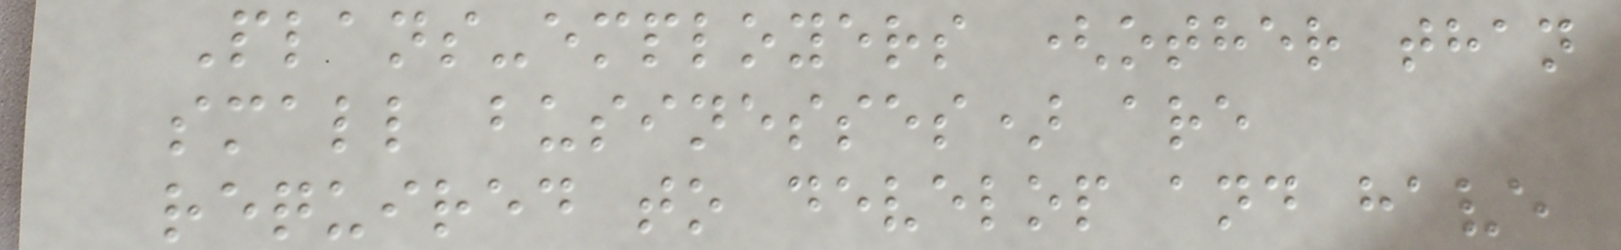Plans-employers (other than
small businesses) are
required to develop and have
